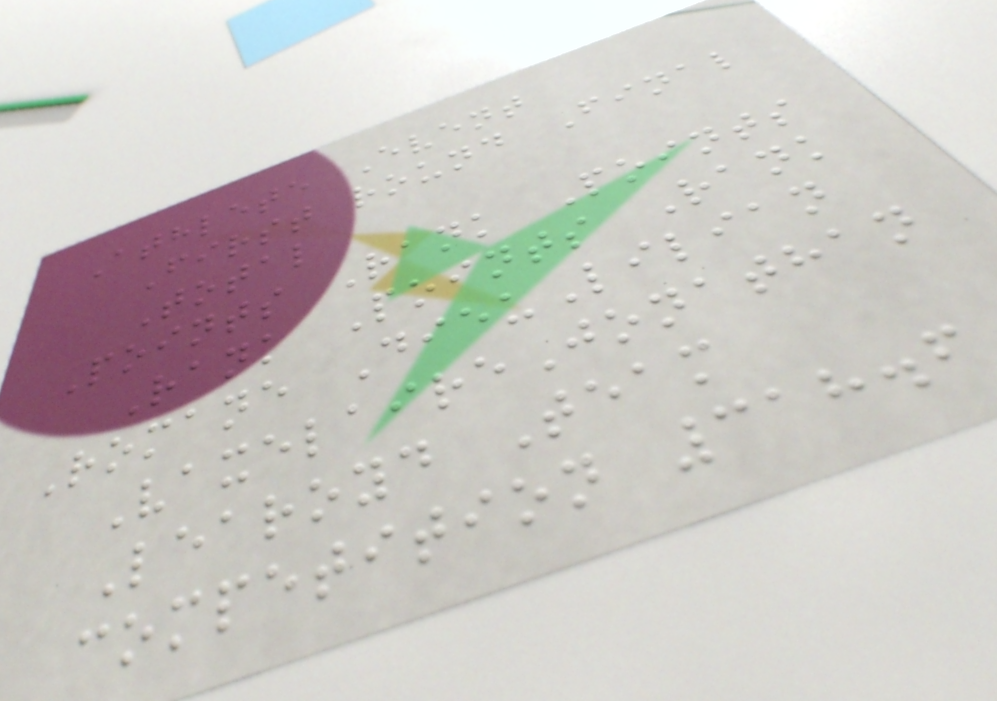Athlete Event
First round Final
Total
Points Rank Points
Rank Points Rank
Romane DieuLilian
VaxelaireJonathan
Learoyd Team
competition 318.6
